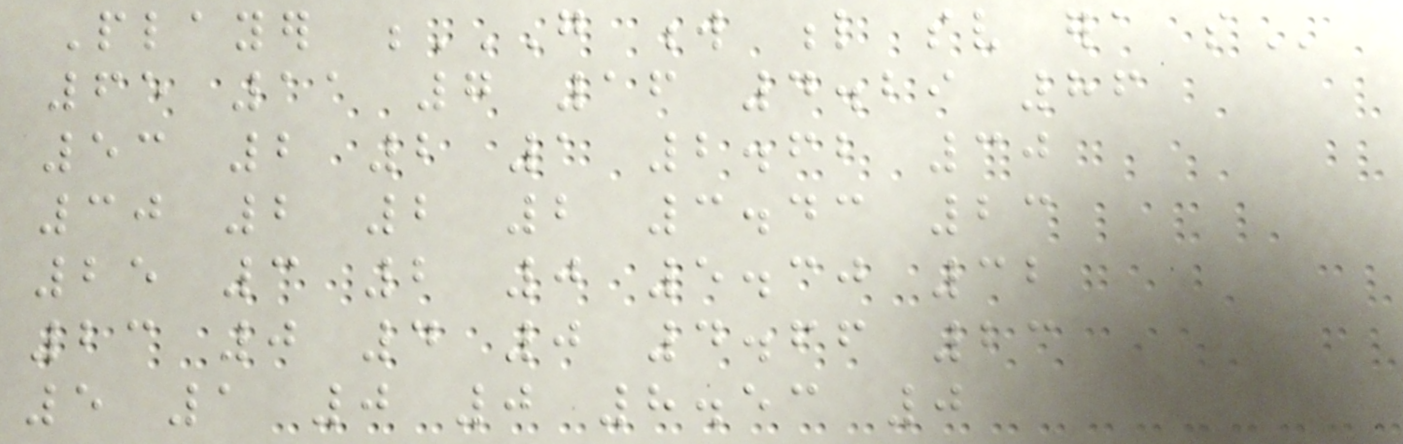Player G W L SV ERA SO
65 11 7 16 4.29 86
53 2 2 1 2.62 30
30 2 2 2 3.43 23
25 3 2 0 5.30 32
23 0 4 0 4.66 23
5 1 0 0 8.53 0
